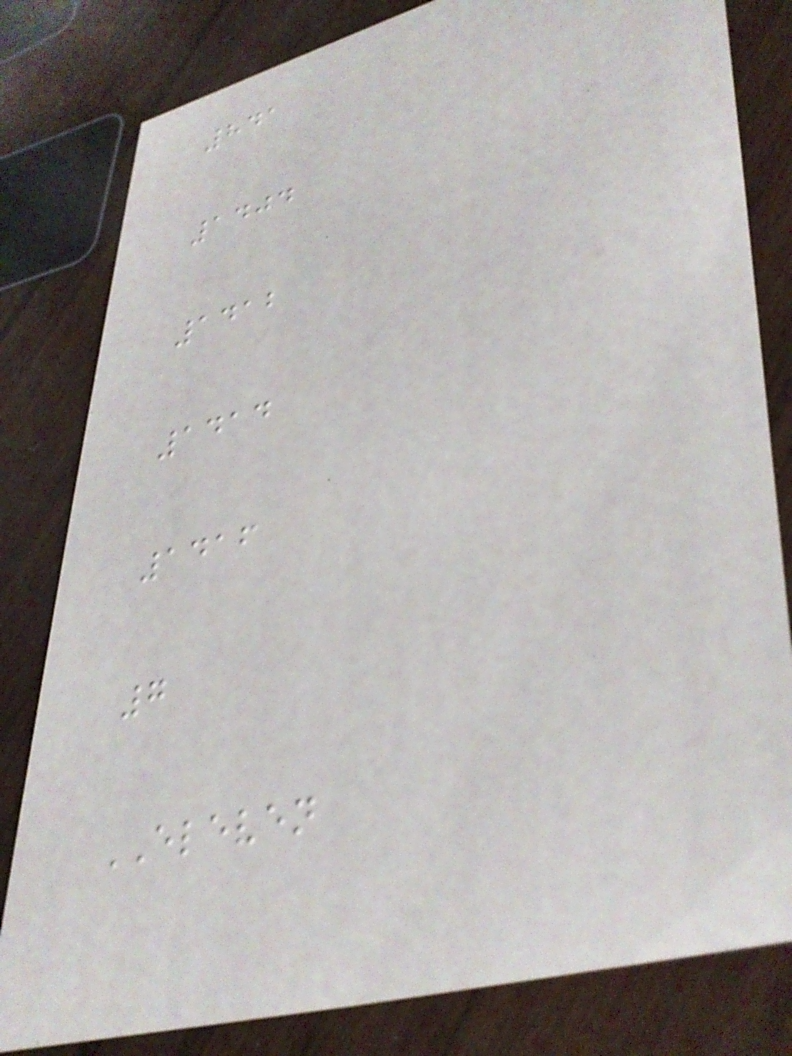841
1404
1412
1414
1416
7
ELEVEN
